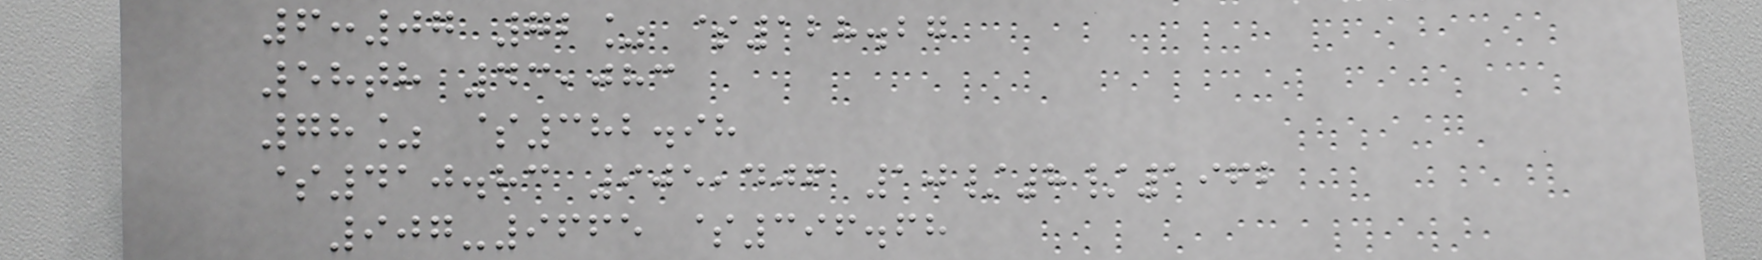6:07 72% $128.27
58th 43,083
78% $382.98
$410.83 905,406 10/8/1962
907-9665 $396.68
